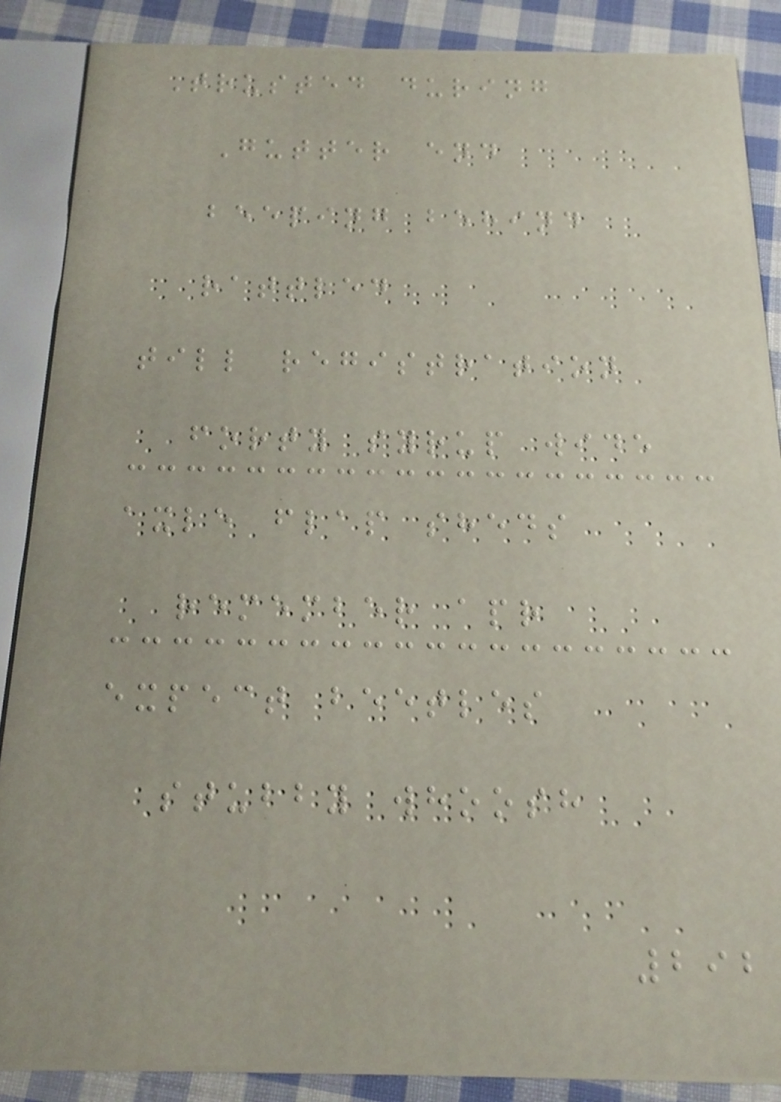Trusted during
Gutter end
beeping behind
rattled
till registration
forty syrup wide
axle flap sheds
remember apr
expect beetles
stubby whoosh
292
